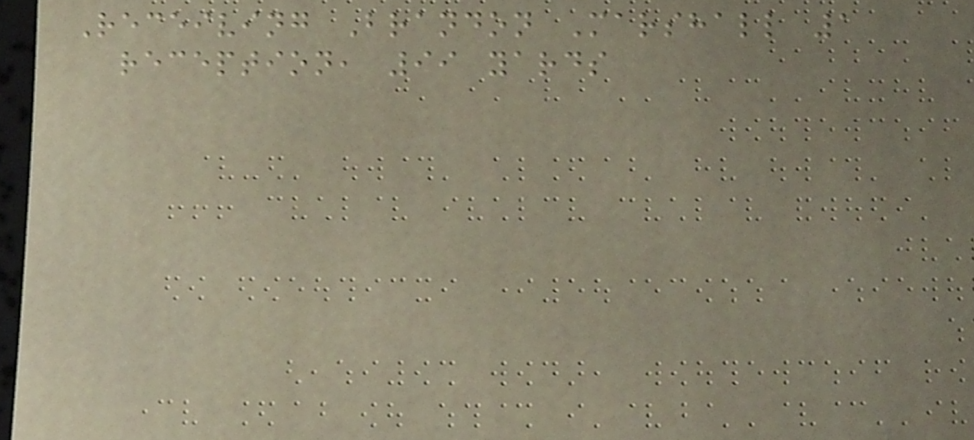Receiving Brandon Marshall 1
reception, 99 yards
